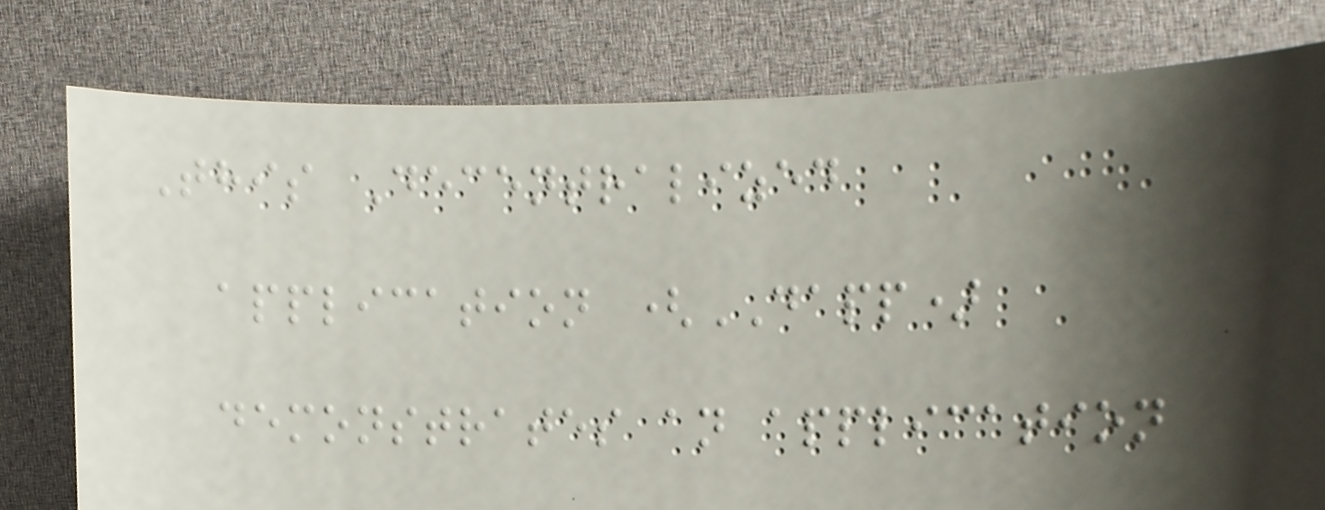This Decentralized
application (DAPP)
demonstrates an application
